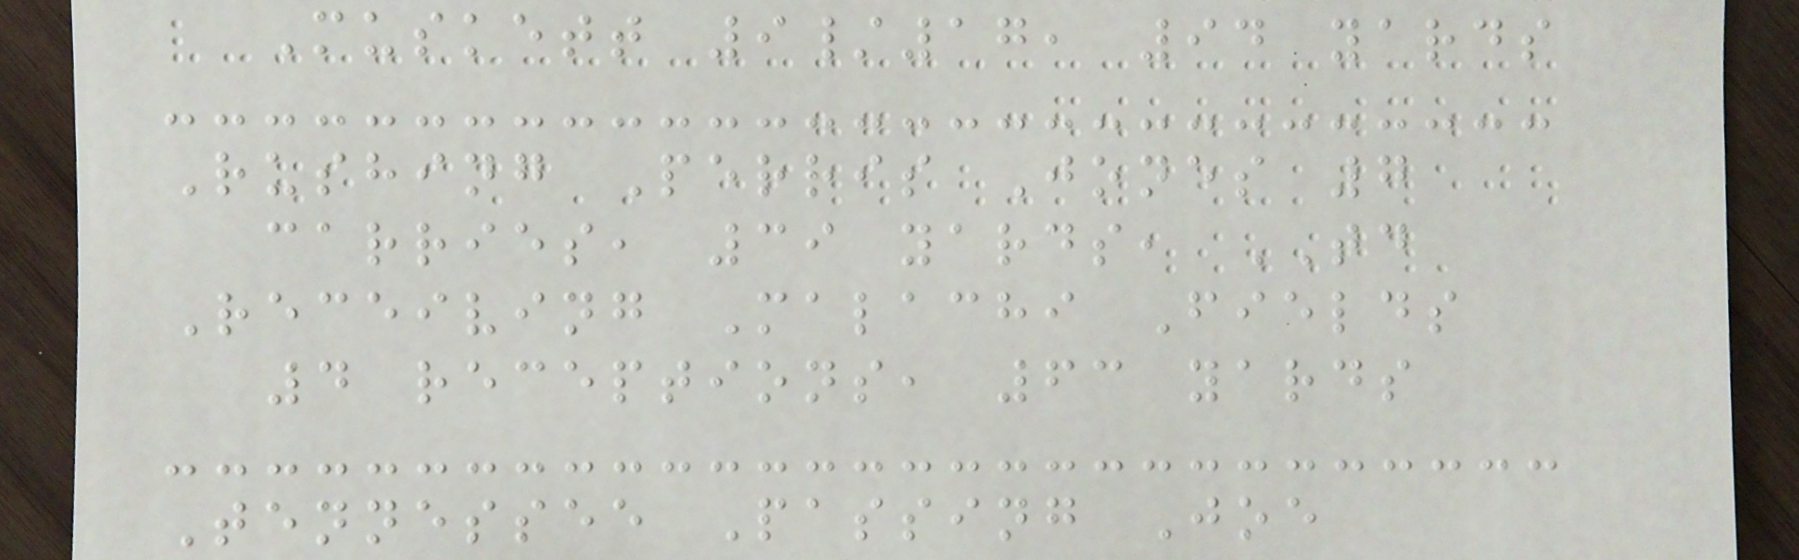Muskett 9/17, 94 yards
Rushing Perris Jones 7
carries, 39 yards, TD
Receiving Malachi Fields
4 receptions, 63 yards
Tennessee Passing Joe
